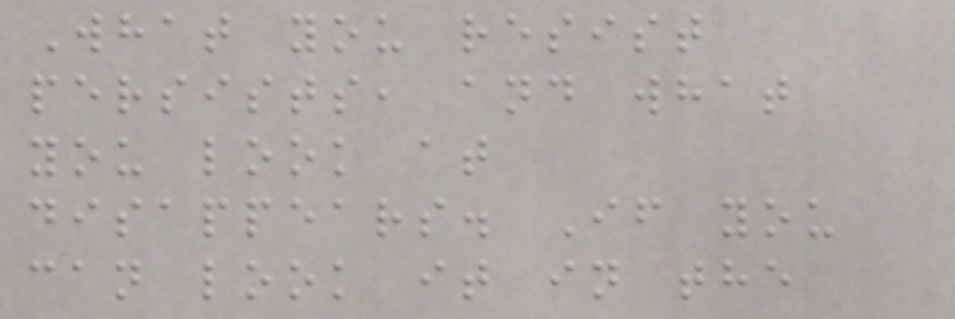What you resist
persists, and what
you look at
disappears. If you
can look it in the
